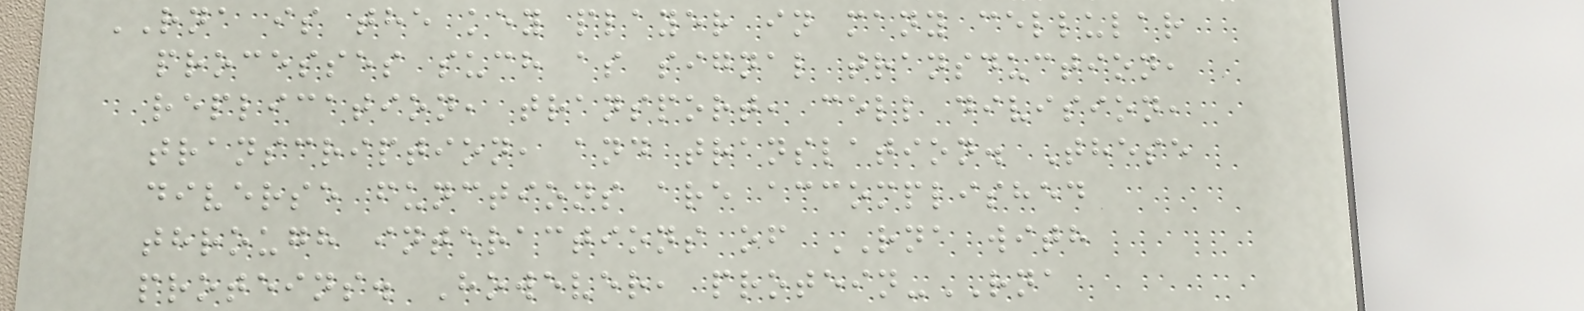RNA is the key player in many cellular
processes such as signal transduction,
replication, transport, cell division,
transcription, and translation. These
diverse functions are accomplished
through interactions of RNA with
proteins. However, protein-RNA
